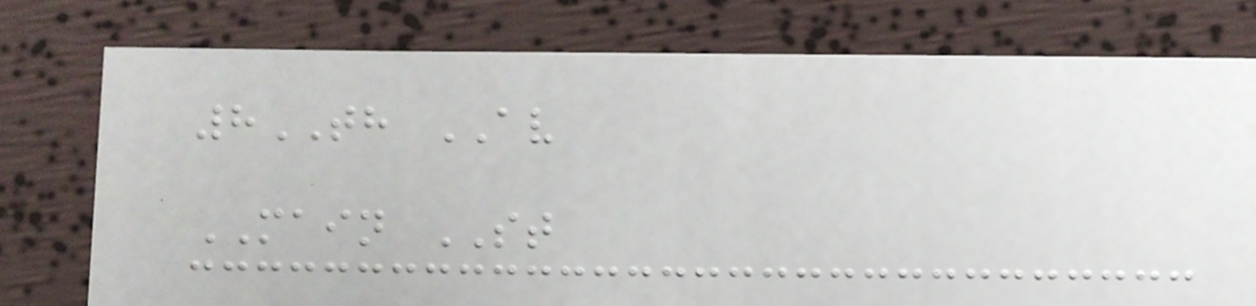8TH AV
MAIN ST
